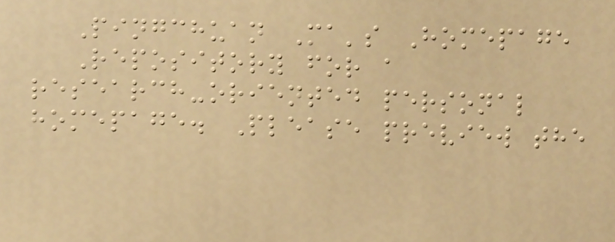Pingchuan Ma's Homepage
Repository for a
research-oriented personal
homepage. Please preview the
